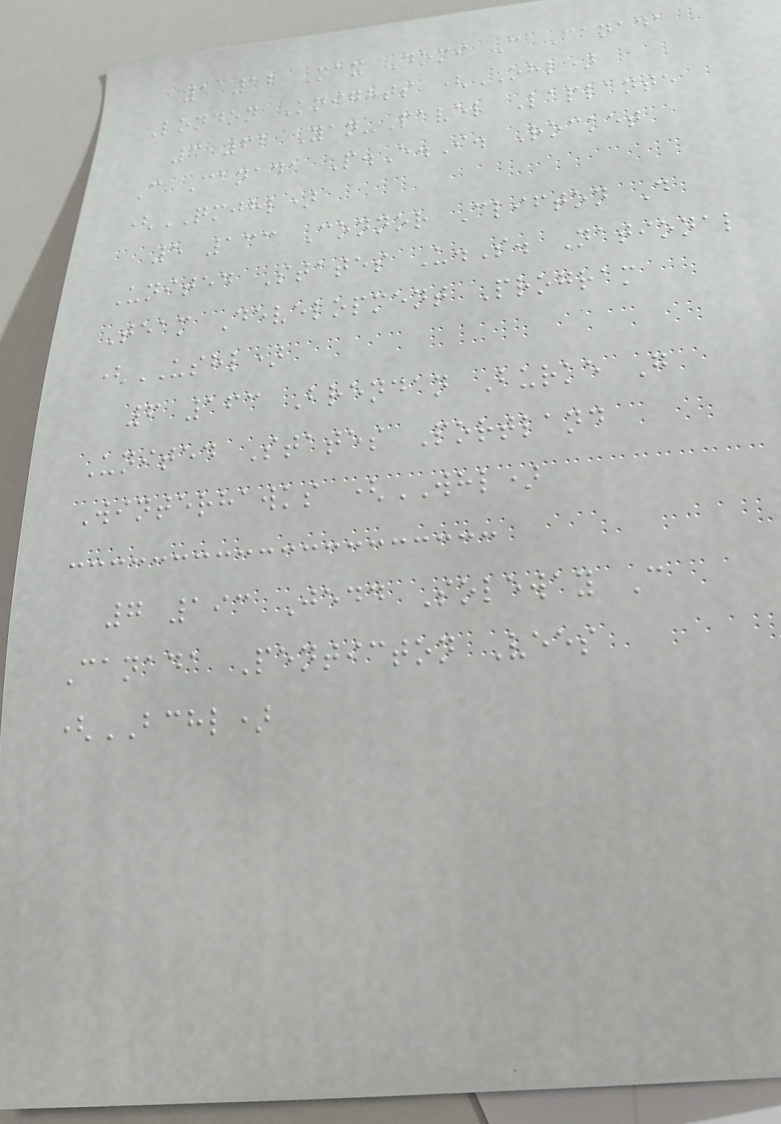1 12 Max Domi C Canada
London Knights (OHL)
3 62 Yan-Pavel Laplante
C Canada P.E.I. Rocket
(QMJHL)
5 133 Connor Clifton D
United States U.S. National
Team Development Program
(USHL)
6 163 Brendan Burke G
United States Portland
Winterhawks (WHL)
7 193 Jedd Soleway C
Canada Penticton Vees
(BCHL)
